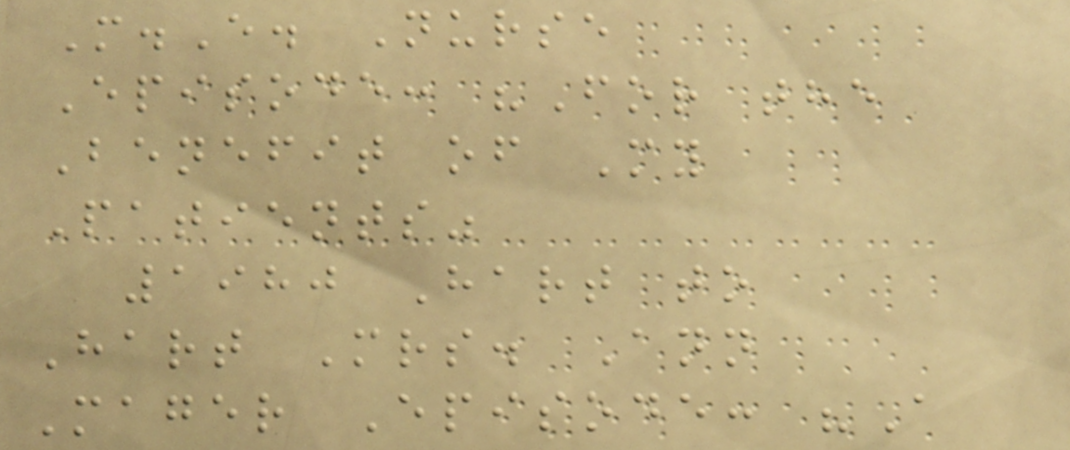M.E. Nurse
Episode: "For the
Benefit of My
Patients"
1980 Hart to
Hart Mrs. Ann
Mager Episode: "A
